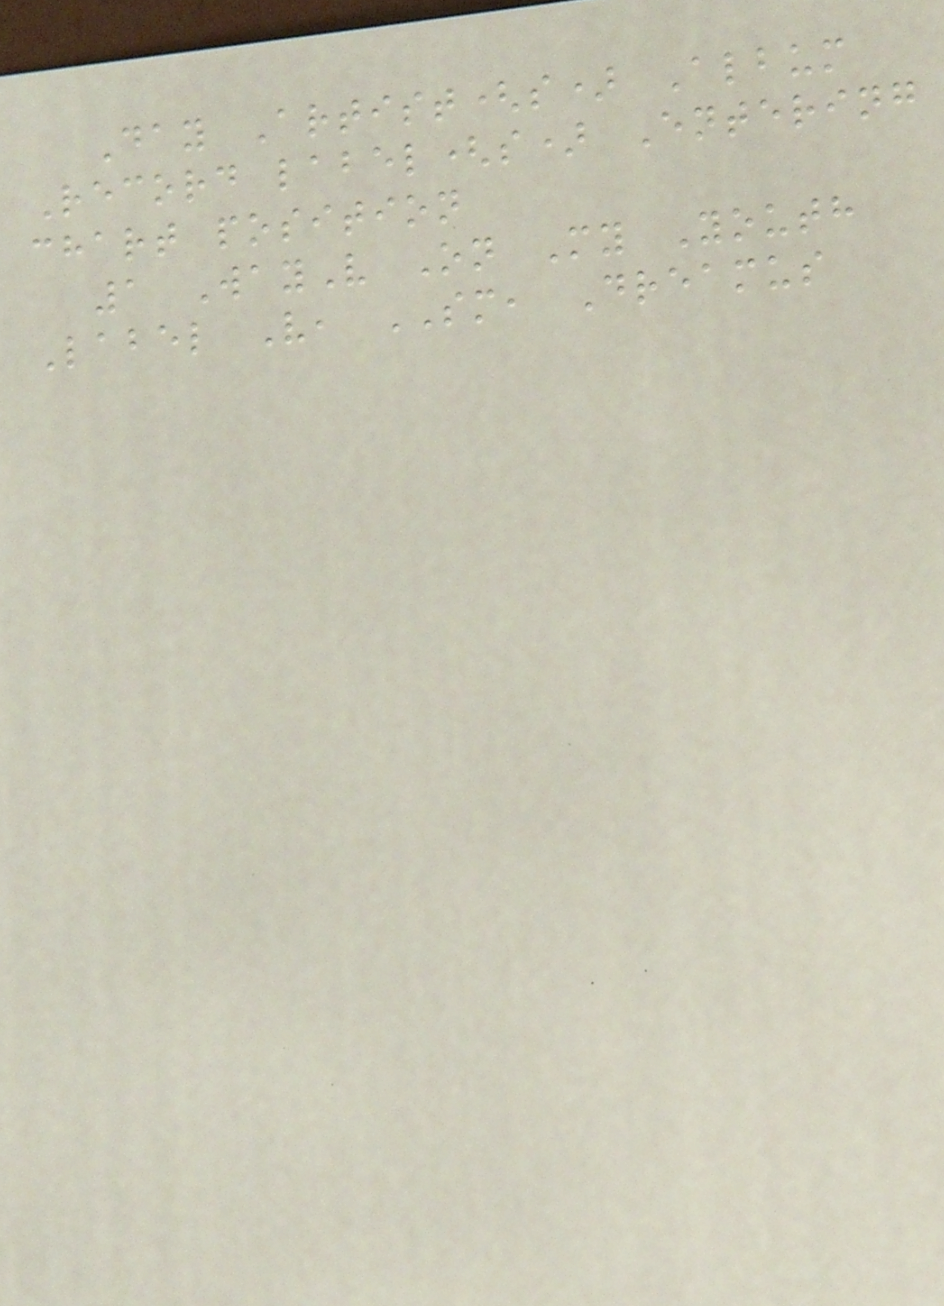Day Artist(s) Album
Record label(s) Entering
chart position
1 WayV On My Youth
Label V, SM, Dreamus
